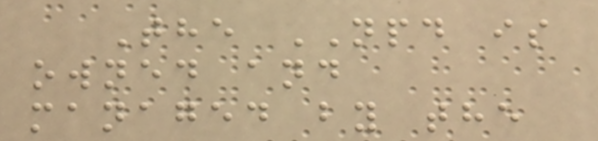The NPD is
owned and
managed by the
